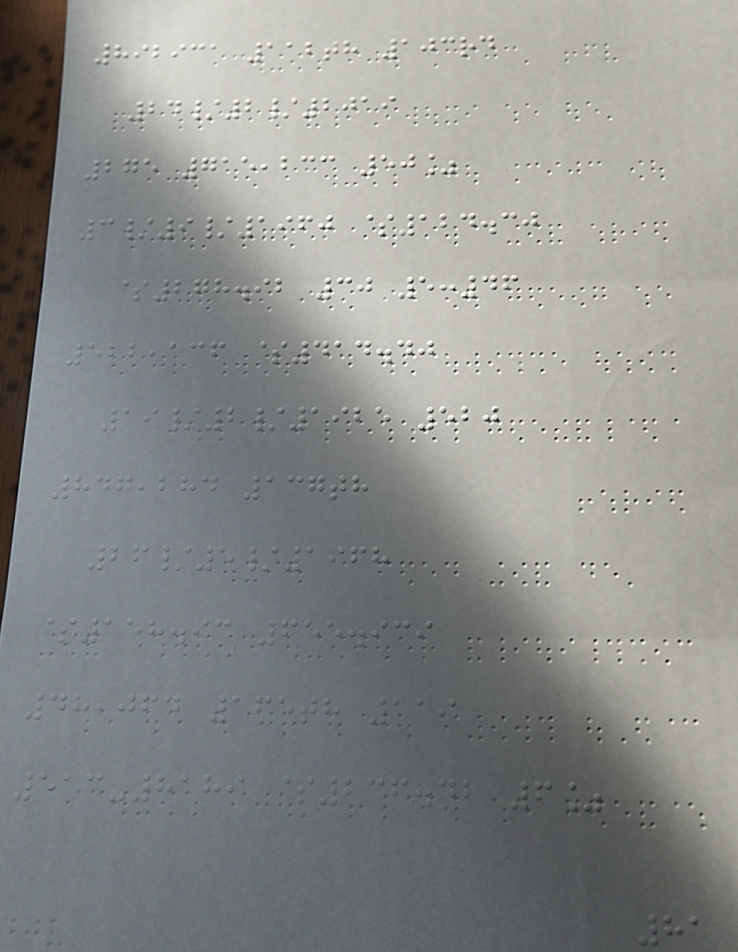892931 112th 103rd
24/2/2019
275 715,233 50%
3/9/1960 $124.30
$278.92 30 5:46
522,136 $414.40
19/2/1925 520
847,284 137th
26/5/1968
$158.93 655.939
48,064 165th 119
513-8189 $236.42 6%
81
